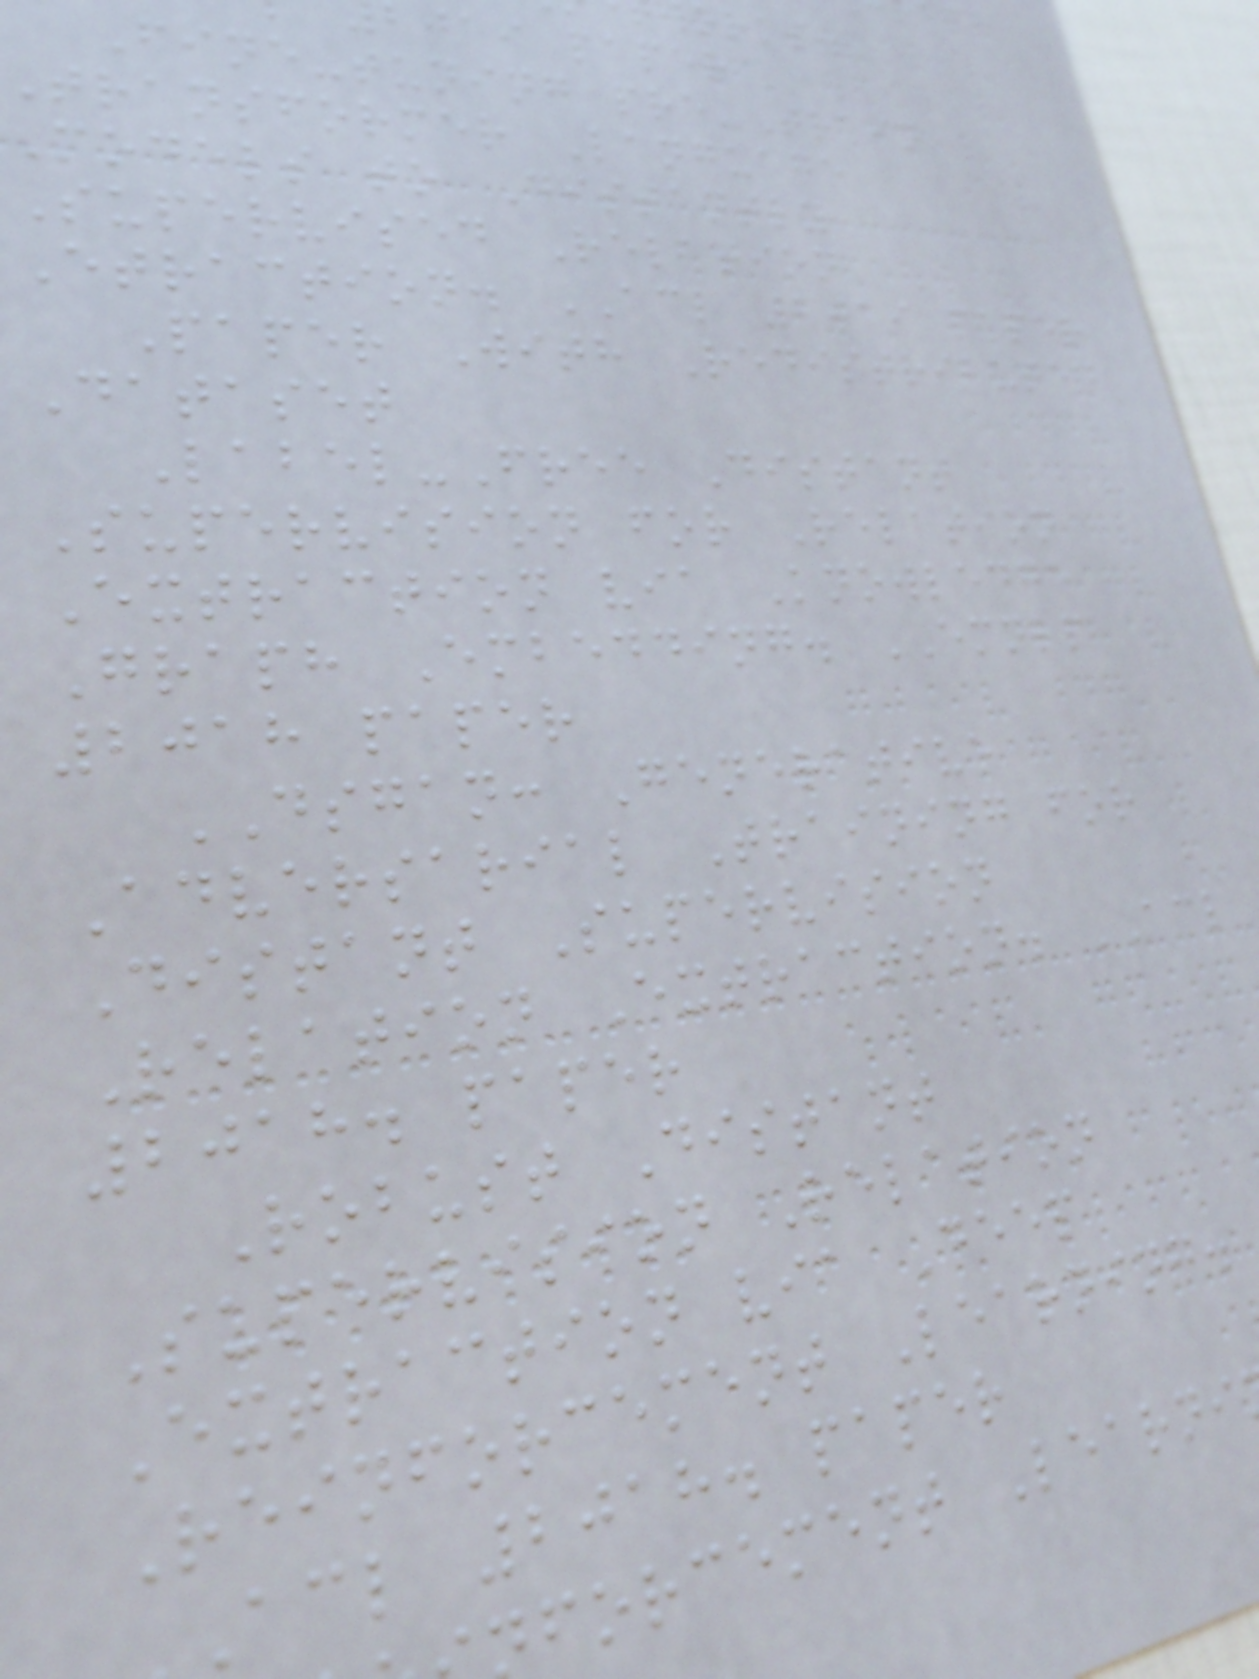jai paper
Fine-tuning pre-Train
transformer Language
Models to Distantly
Supervised Relation
Etraction. ACL 2019 paper
Paper With Redistributed
Dataset
Label-Free Distant
Supervision for Relation
Extraction via Knowledge
Graph Embedding. EMNLP
2018 paper
DSGAN: Generative
Adversarial Training for
Distant Supervision
Relation Extraction. ACL
2018. paper
Robust Distant
Supervision Relation
Extraction via Deep
Reinforcement Learning.
acl 2018. paper
forcement Learni
